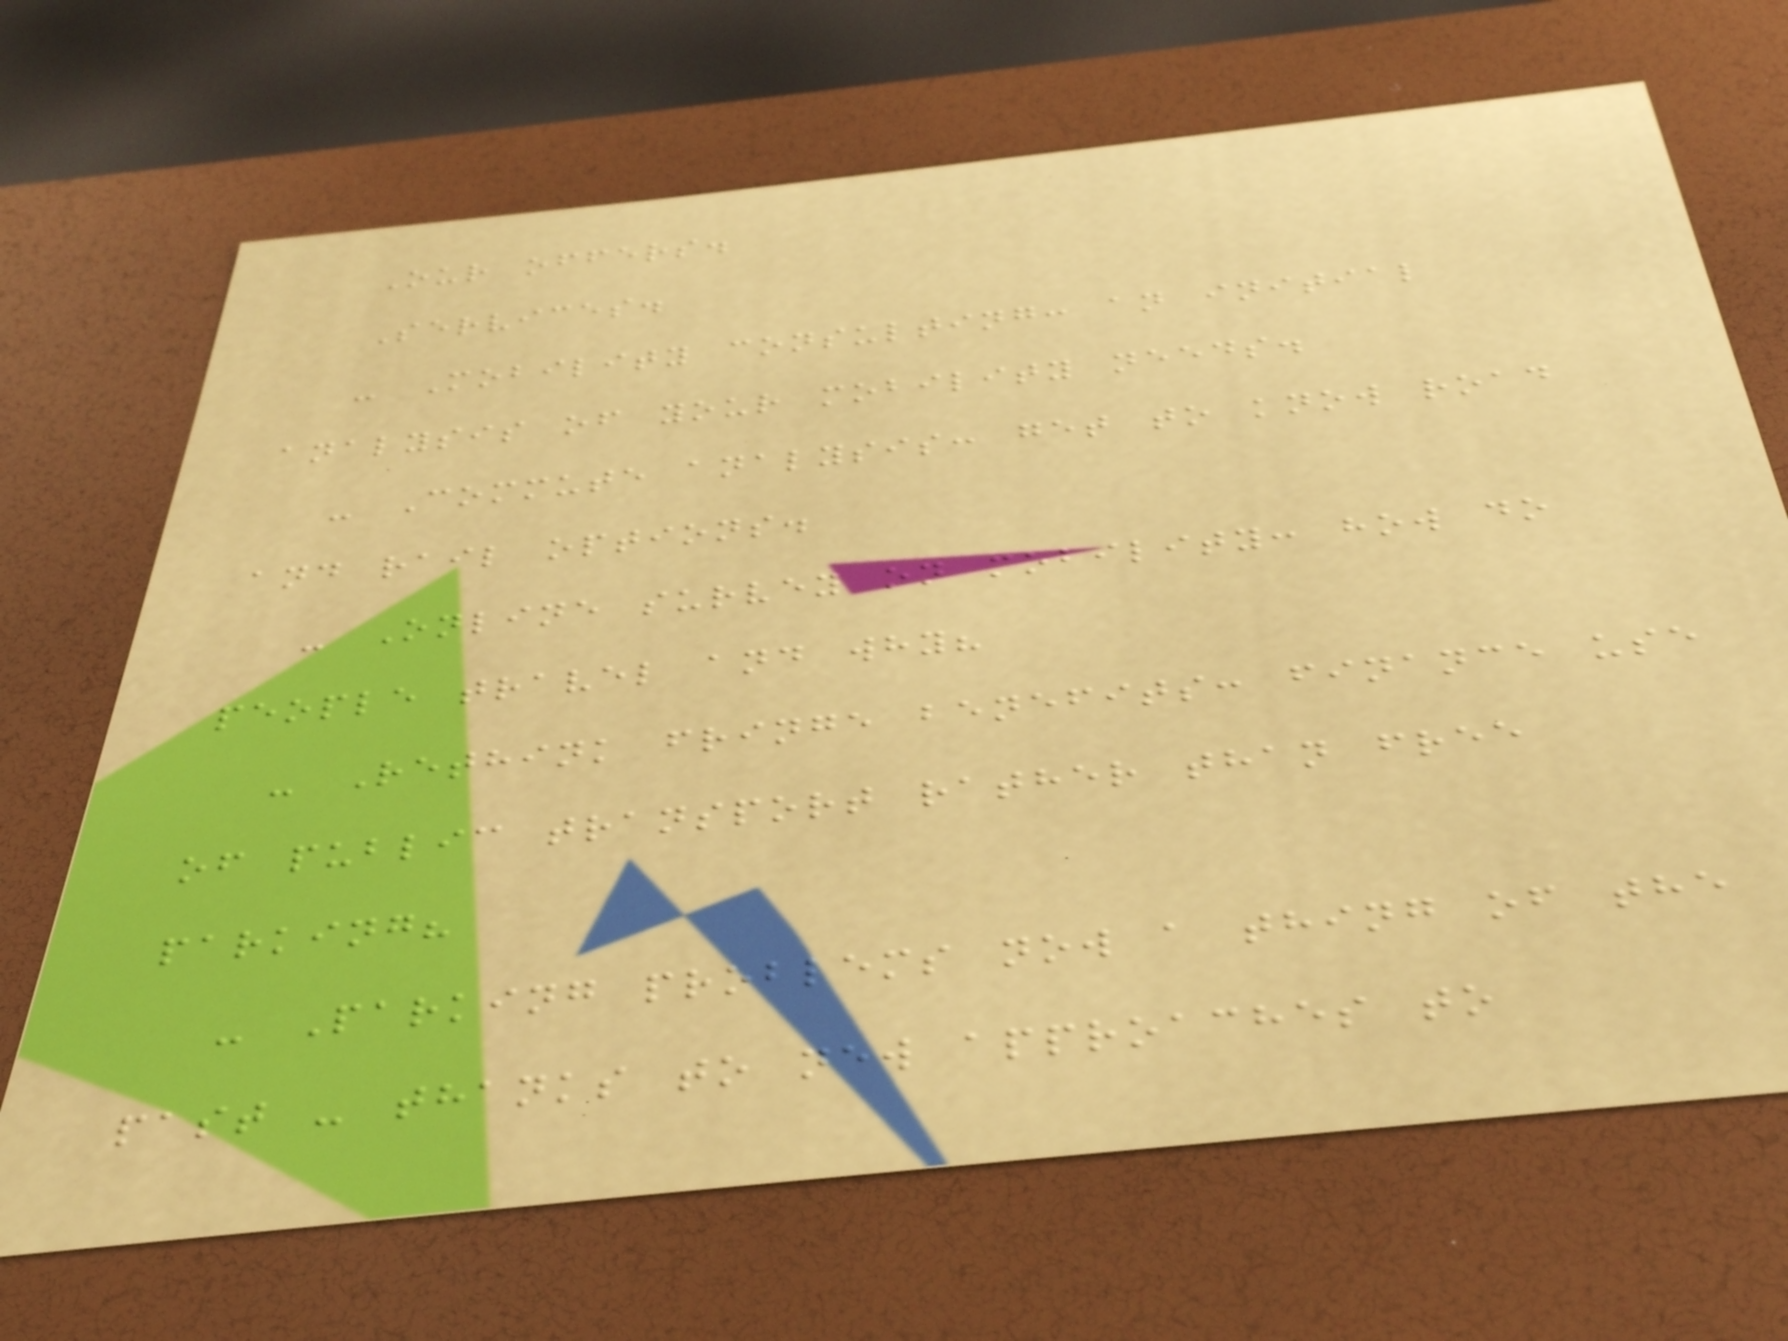Our offers.
Services.
- Mobility consulting: an initial
analysis of your mobility needs.
- Commute analysis: get to know road
and rail options.
- Online survey on mobility: how do
people travel and why?
- Rethink fringe benefits: finance use
of public transport rather than free
parking?
- Parking problems now a thing of the
past - thanks to new approaches to
